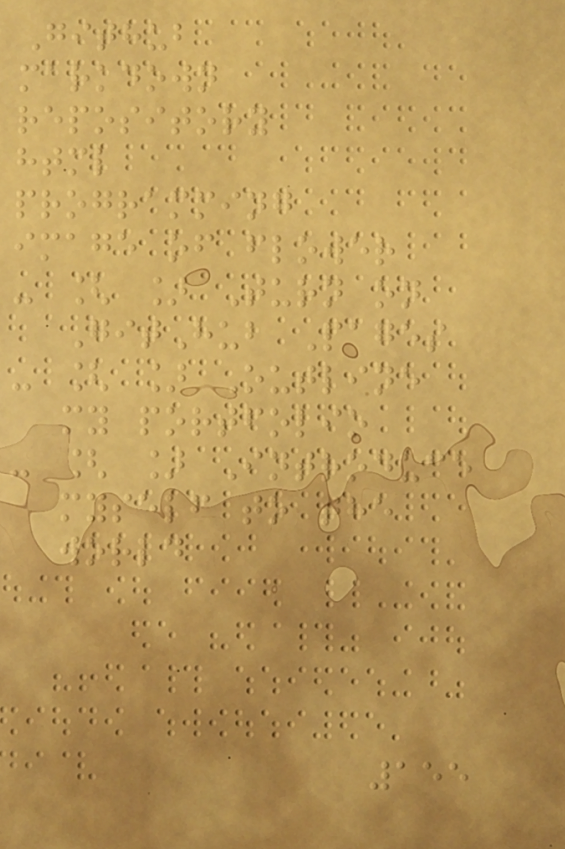Github
markdown
repository
html
programming
image of flower
- [ ] Turn on
GitHub Pages
- [ ] Outline
my portfolio
- [ ] Introduce
myself to the
world
155
